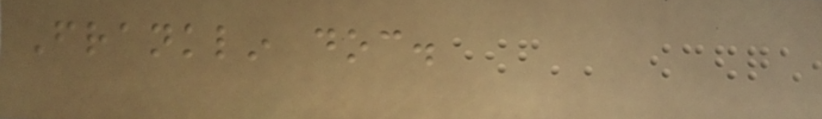Franklin doc.
